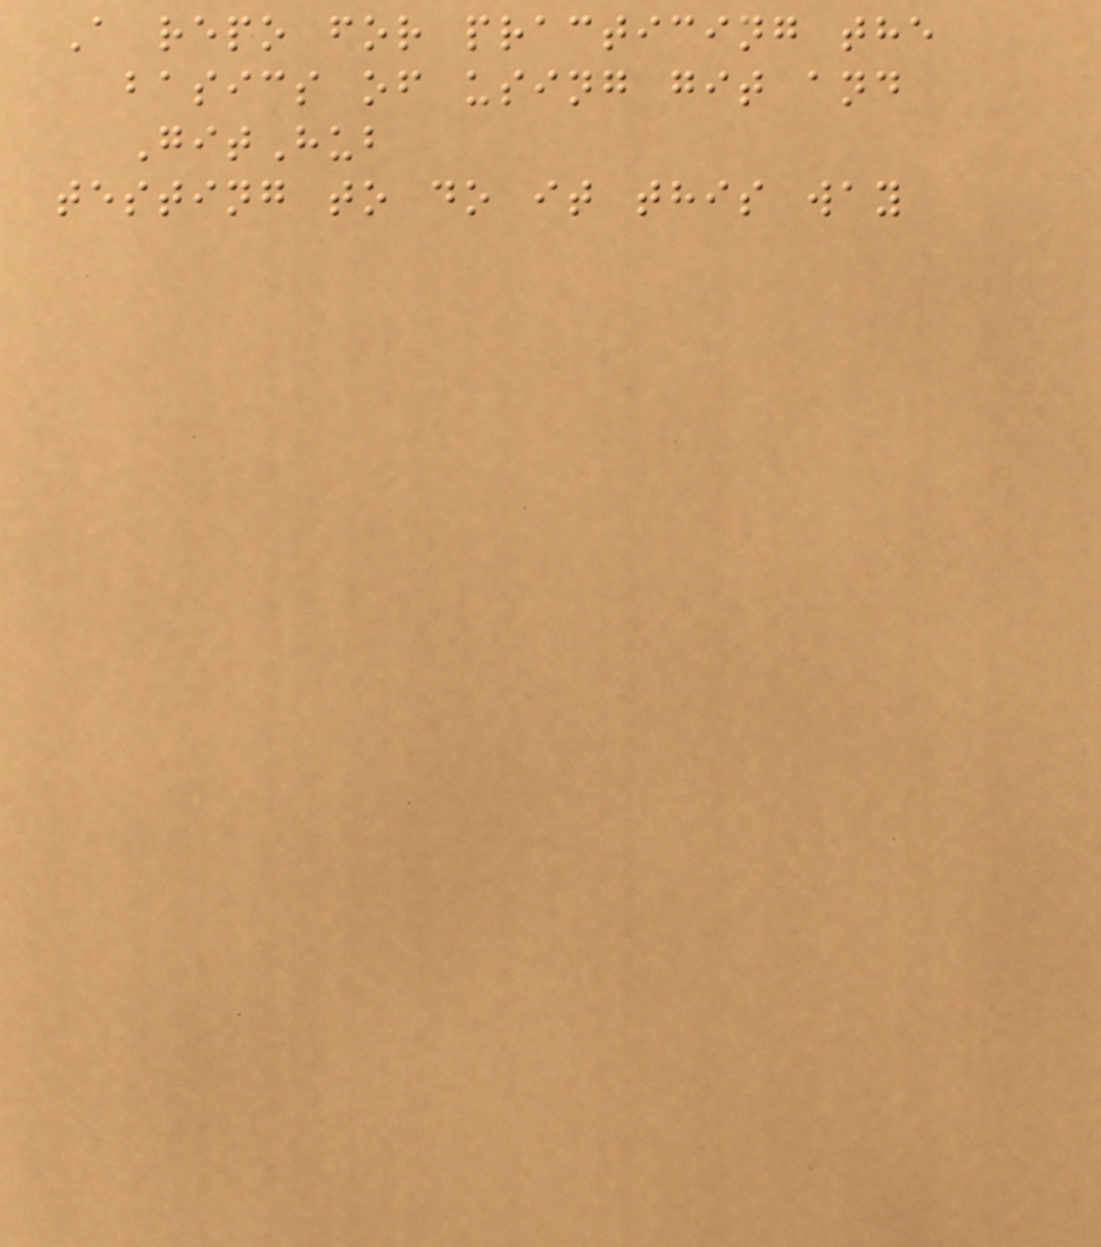A repo for practicing the
basics of using git and
GitHub
testing to do it this way
